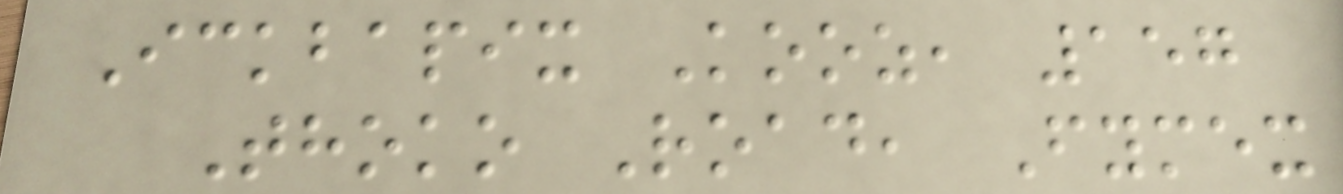Ickbapix Kooz, 157
Thoko Road, Fymex
